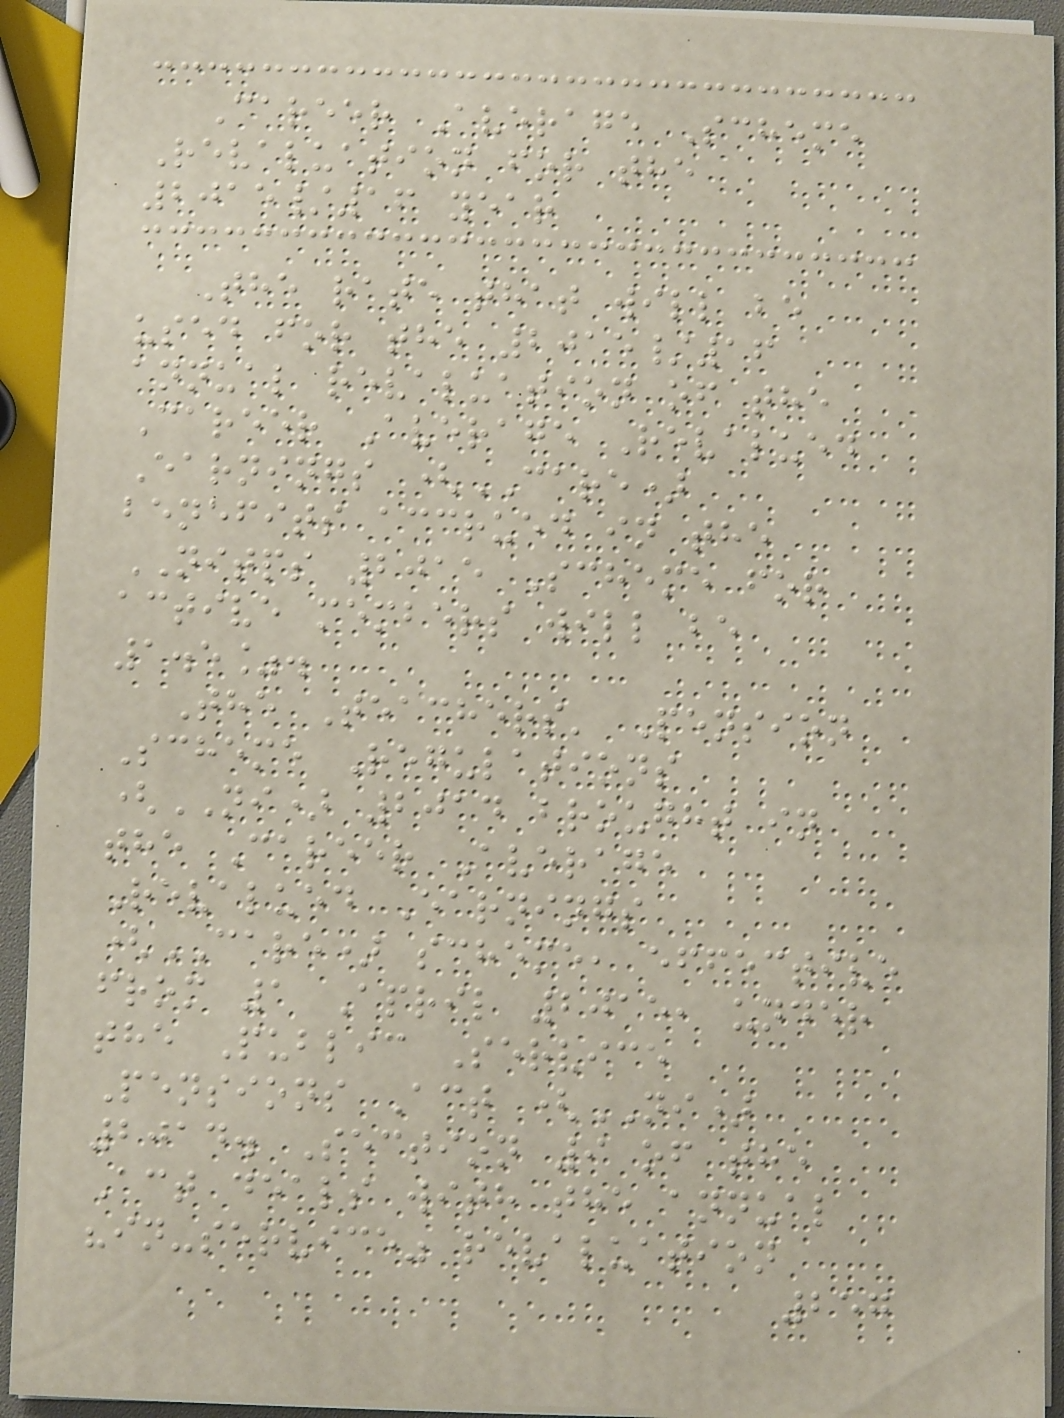Career Average Scheme
Revaluation for the
2015/16 year
The rate that will be
used for the 2015/16
annual revaluation of the
Career Average Revalued
Earnings (CARE)
benefits accrued in the
NITPS 2015 Scheme for
active members will be
1.5%.
The Teachers' Pension
Scheme Regulations
(NI) 2014 brought in
the Career Average
Revalued Earnings
(CARE) scheme, effective
from 1 April 2015, under
the Public Service
Pensions Act (NI)
2014. Section 9 of the
Act deals with the annual
"in-service" revaluation
257
